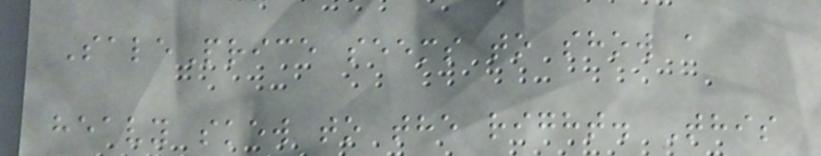SalePrice seems to show a
heavy skew to the right. This
